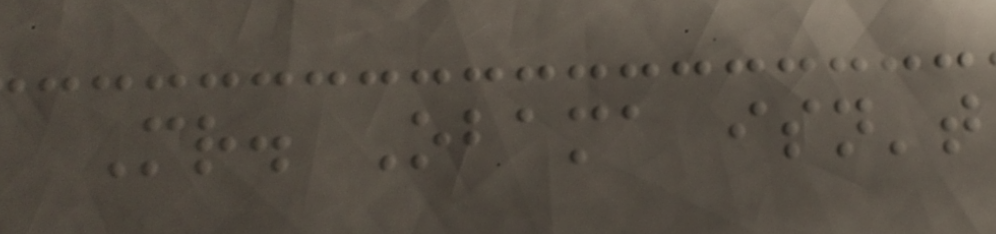Mr. Obama isn't
